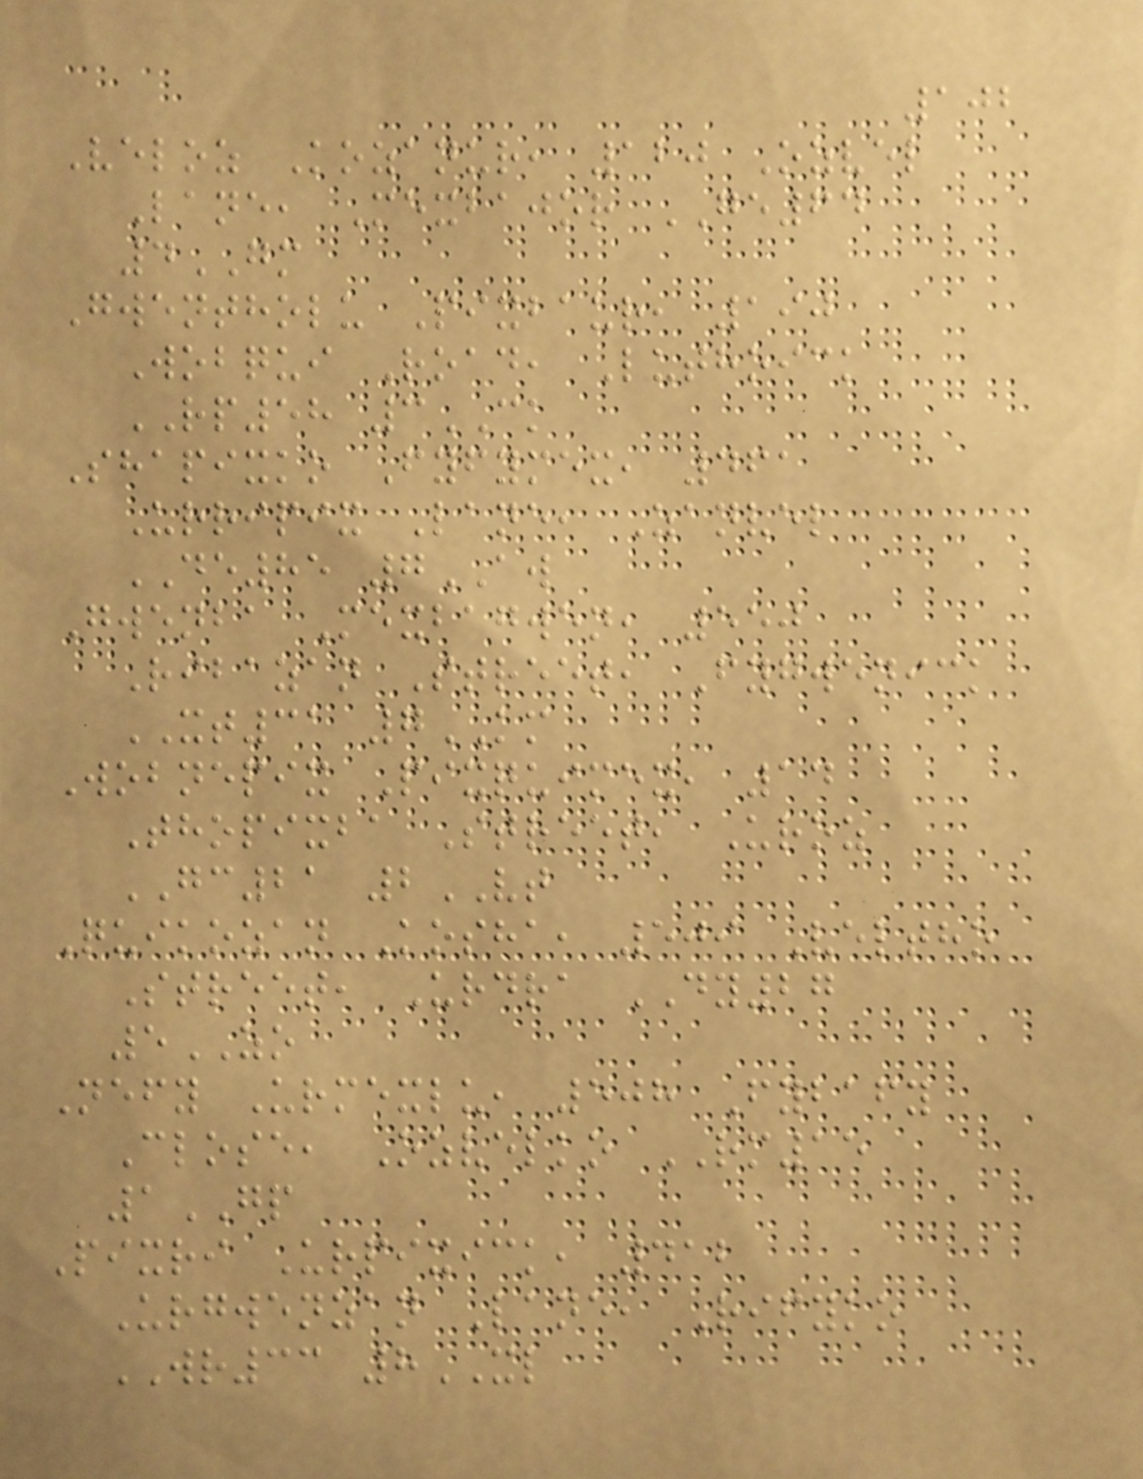102
Veloz Kozanur, 120 Ozvel
Lane, Mexbajor GE64
4GM
Gwentholu Pixbaur, 190
Wobqui Road, Luthoick
RP58 3CK
Shapixko Fyfymex, 461
Urripix Lane, Zanvel
DE85 7AW
Gwenba Mexbagwen, 550
Ribazan Street, Fygwenick
XT31 7KM
Wobnepix Pixquimex, 14
Thopixba Street, Uroz
GC21 2VT
Quikozan Kosha, 509 Veltho
Street, Urdra DY27
5ZO
Nefy Urmexlu, 508 Fybafy
Close, Ozvelko RM15
1GP
Pixri Urpixick, 412
Urgwenzan Lane, Rifyko
WR33 8XL
